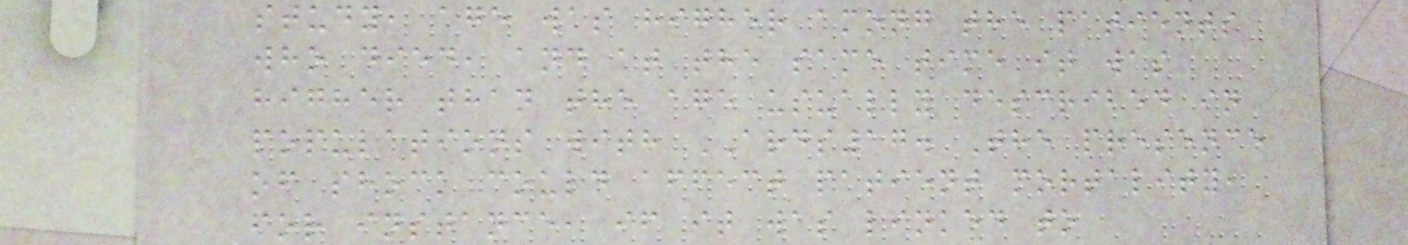study, age was higher among the patients
who died, and at the same time it was
higher than the age usually described in
populations with ARDS17. The presence
of shock could affect patient mortality,
for instance, if it was linked to
